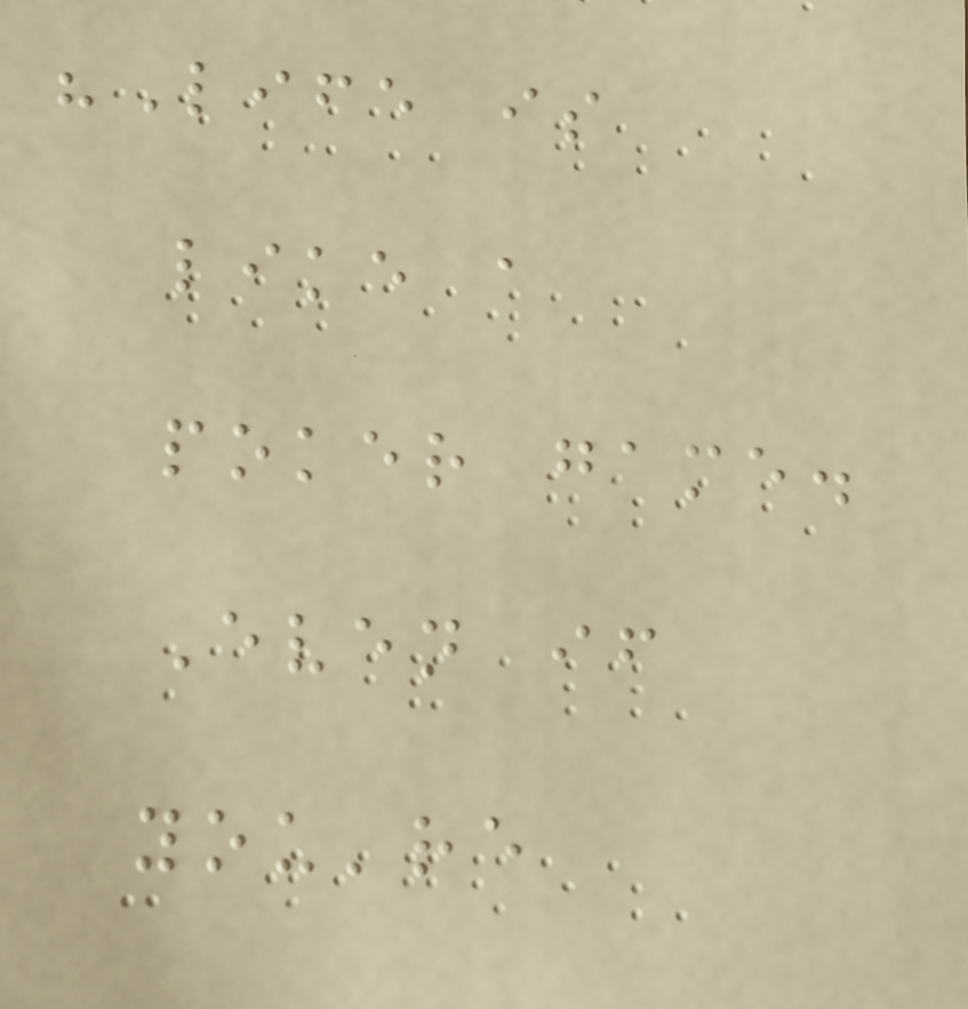"Life is
like a
poker game.
Even if
you're
